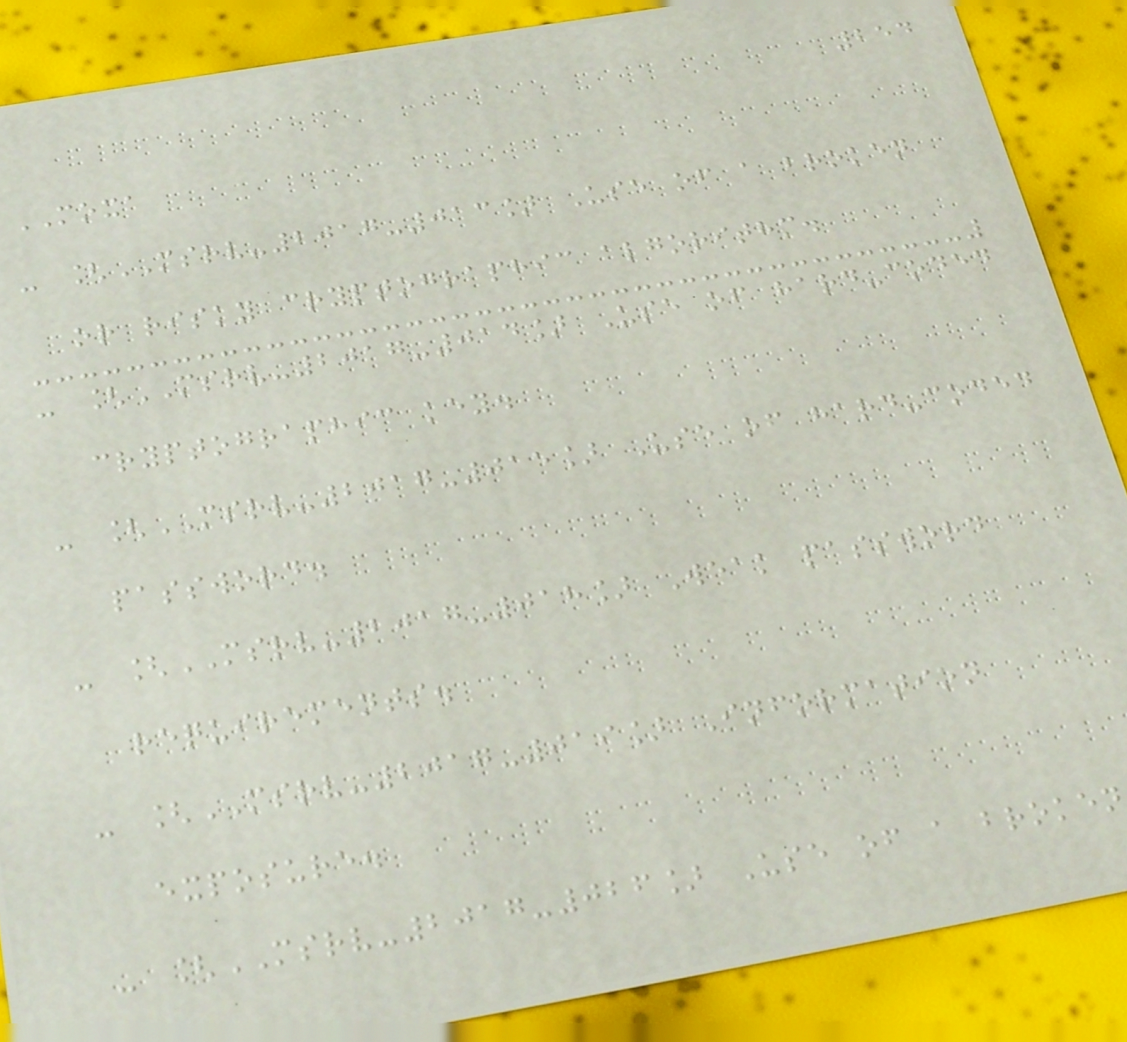254
MOXA
- [MSRV-2017-013] Use of a broken
or risky cryptographic algorithm.
- [MSRV-2017-014] Use of hard-coded
cryptographic key.
- [MSRV-2017-015] Use of hard-coded
password.
- [MSRV-2017-018] Weak password
requirements.
- [MSRV-2017-019] Information
exposure.
- [MSRV-2017-026] Use of a broken
